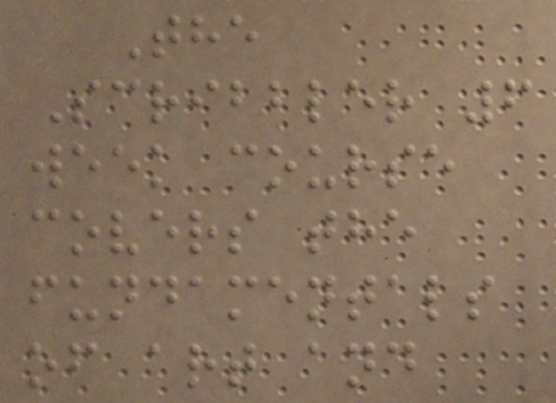The
Scribbler 6
week course
covers the
fundamentals
of art and
